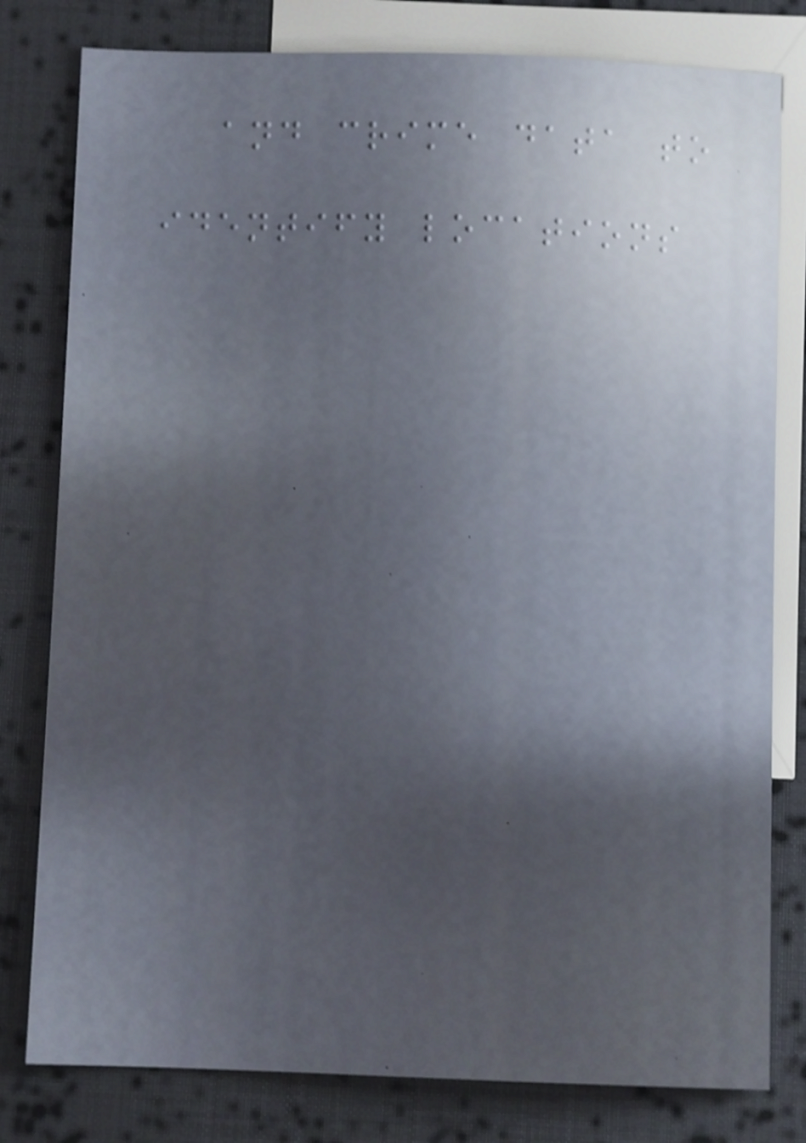and crime data to
identify locations
